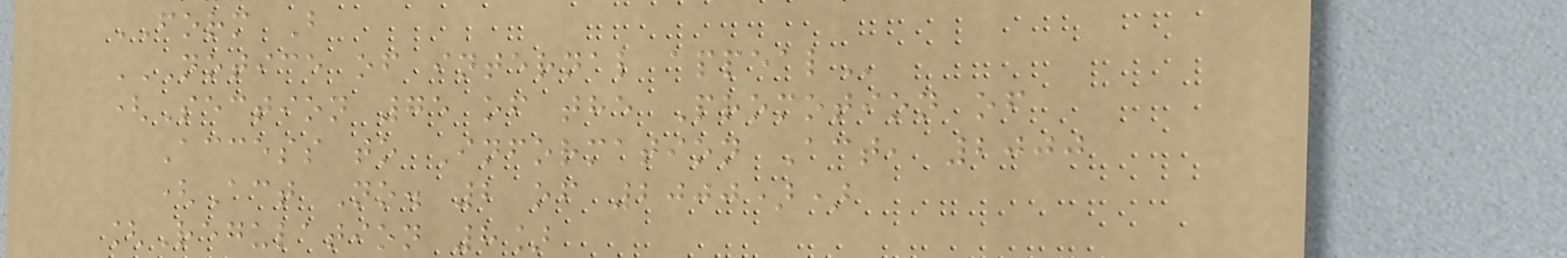FORM B
NOTICE OF INTERNAL APPEAL
(Section 75 of the Promotion of
Access to Information Act, 2000
(Act No. 2 of 2000))
[Regulation 8]
